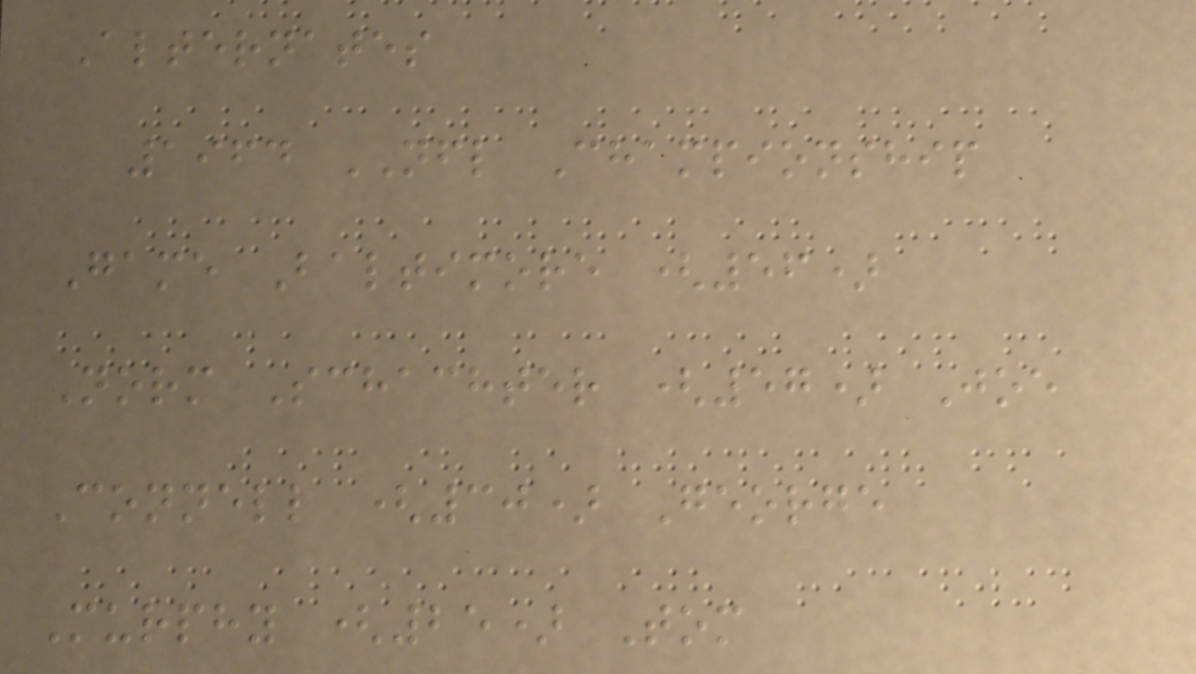Alternates
1964 NFL Championship
Game Baltimore (56)
Norm Schachter (57) Joe
Connell (30) George
Murphy (25) Tom
